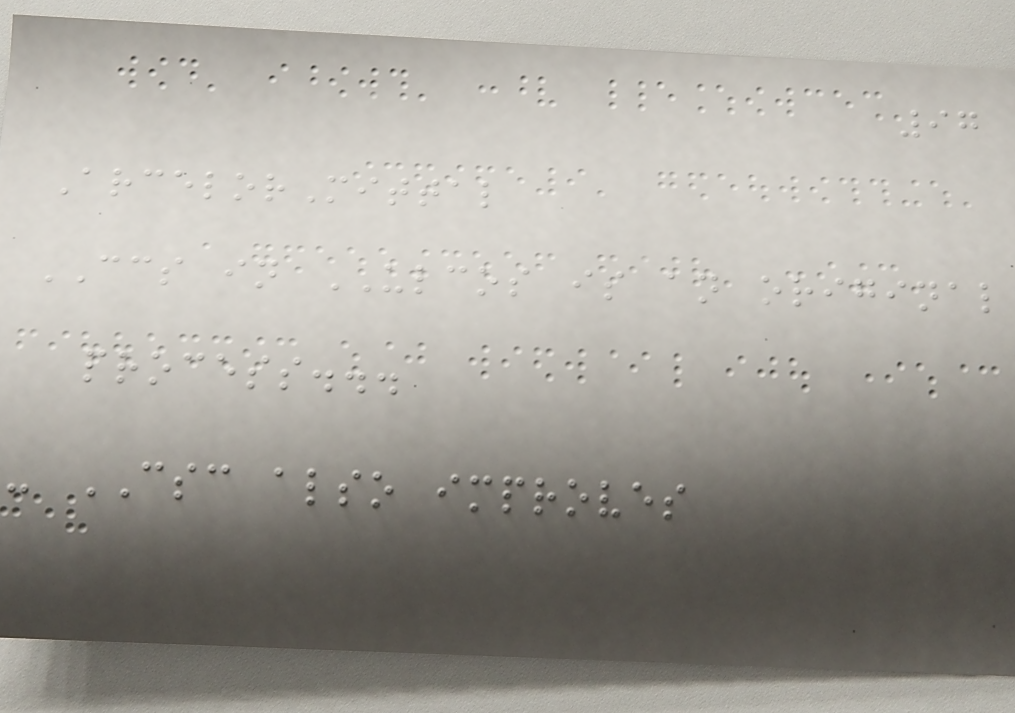97
ArcelorMittal
CCS in ULCOS is an original
process...
- CSC also improves
